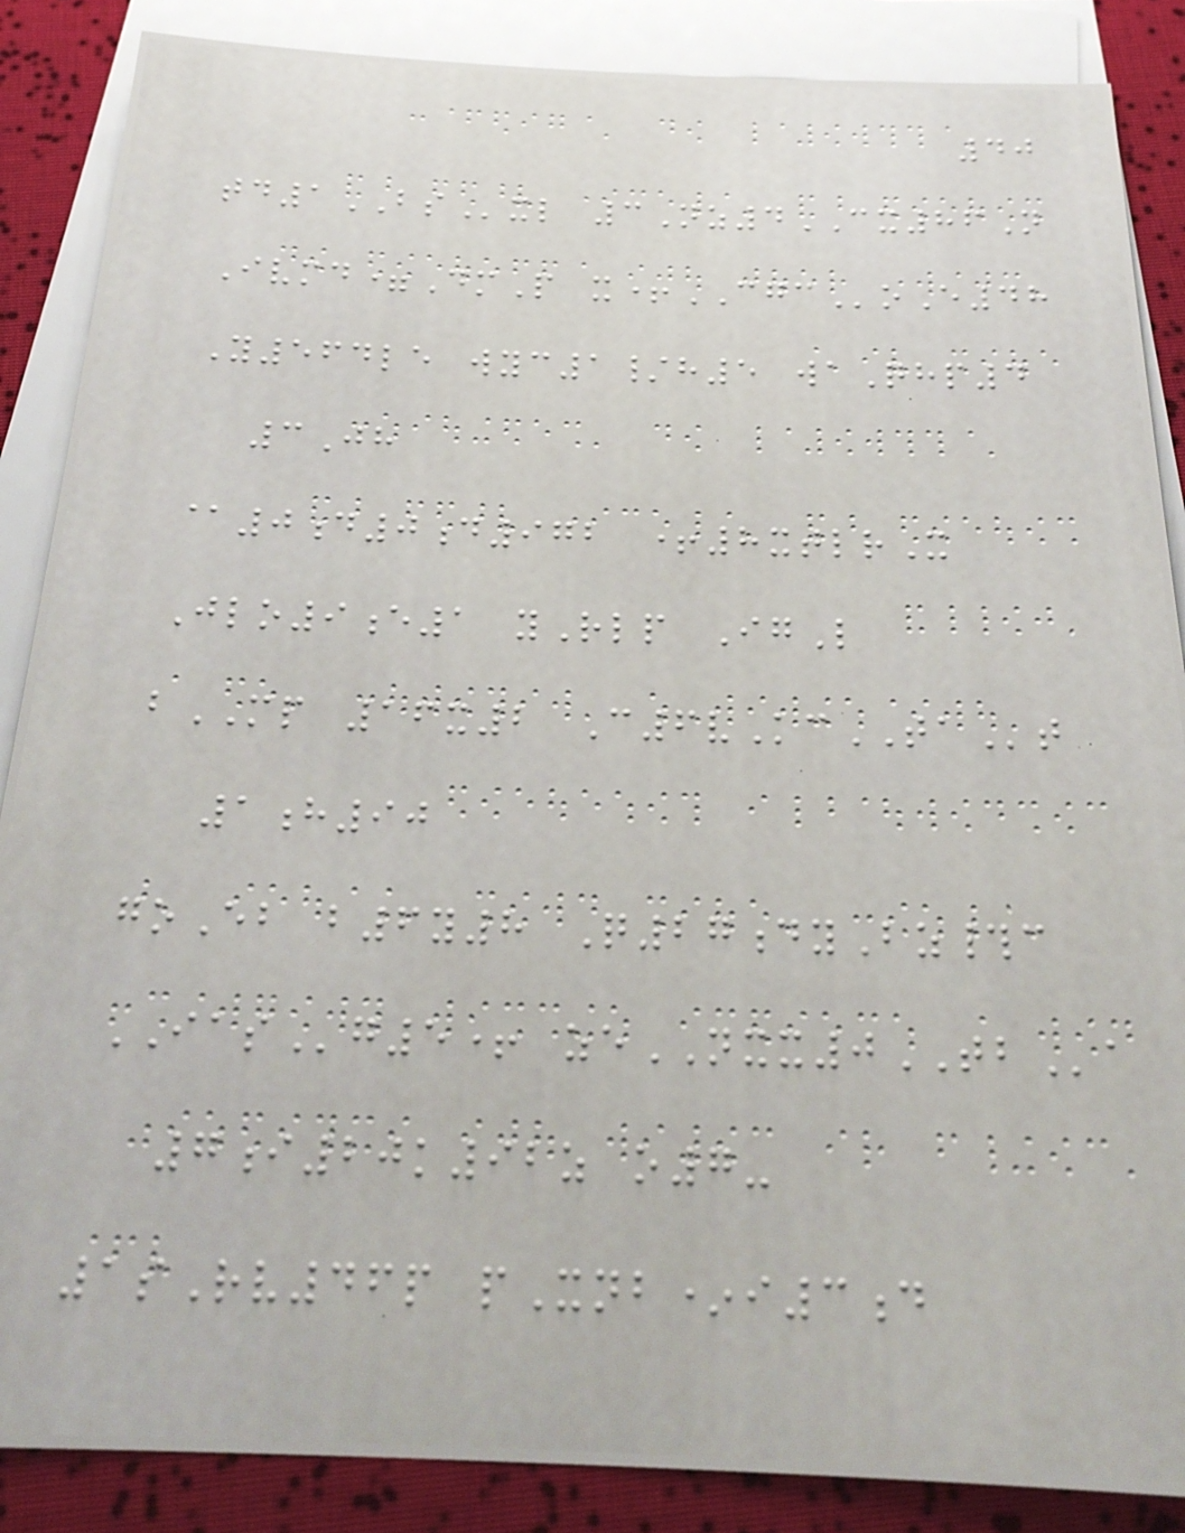40
td1BSxl 3Nz4CX86N
Ivmd=DmP x+CGCoE48
Y564le wyc1/h5 waQhp4
3Jh
@0d0d972 +8xtlrX
Jlo9e1 yRlp IgL
bMP 16x2 C6vKcTAt
1h90
goEb b6y8 Q27dyBz#c
IASg5+ zeNXX0TBa
7i20k92z o7-
1sRv46p pXnb*i3d
